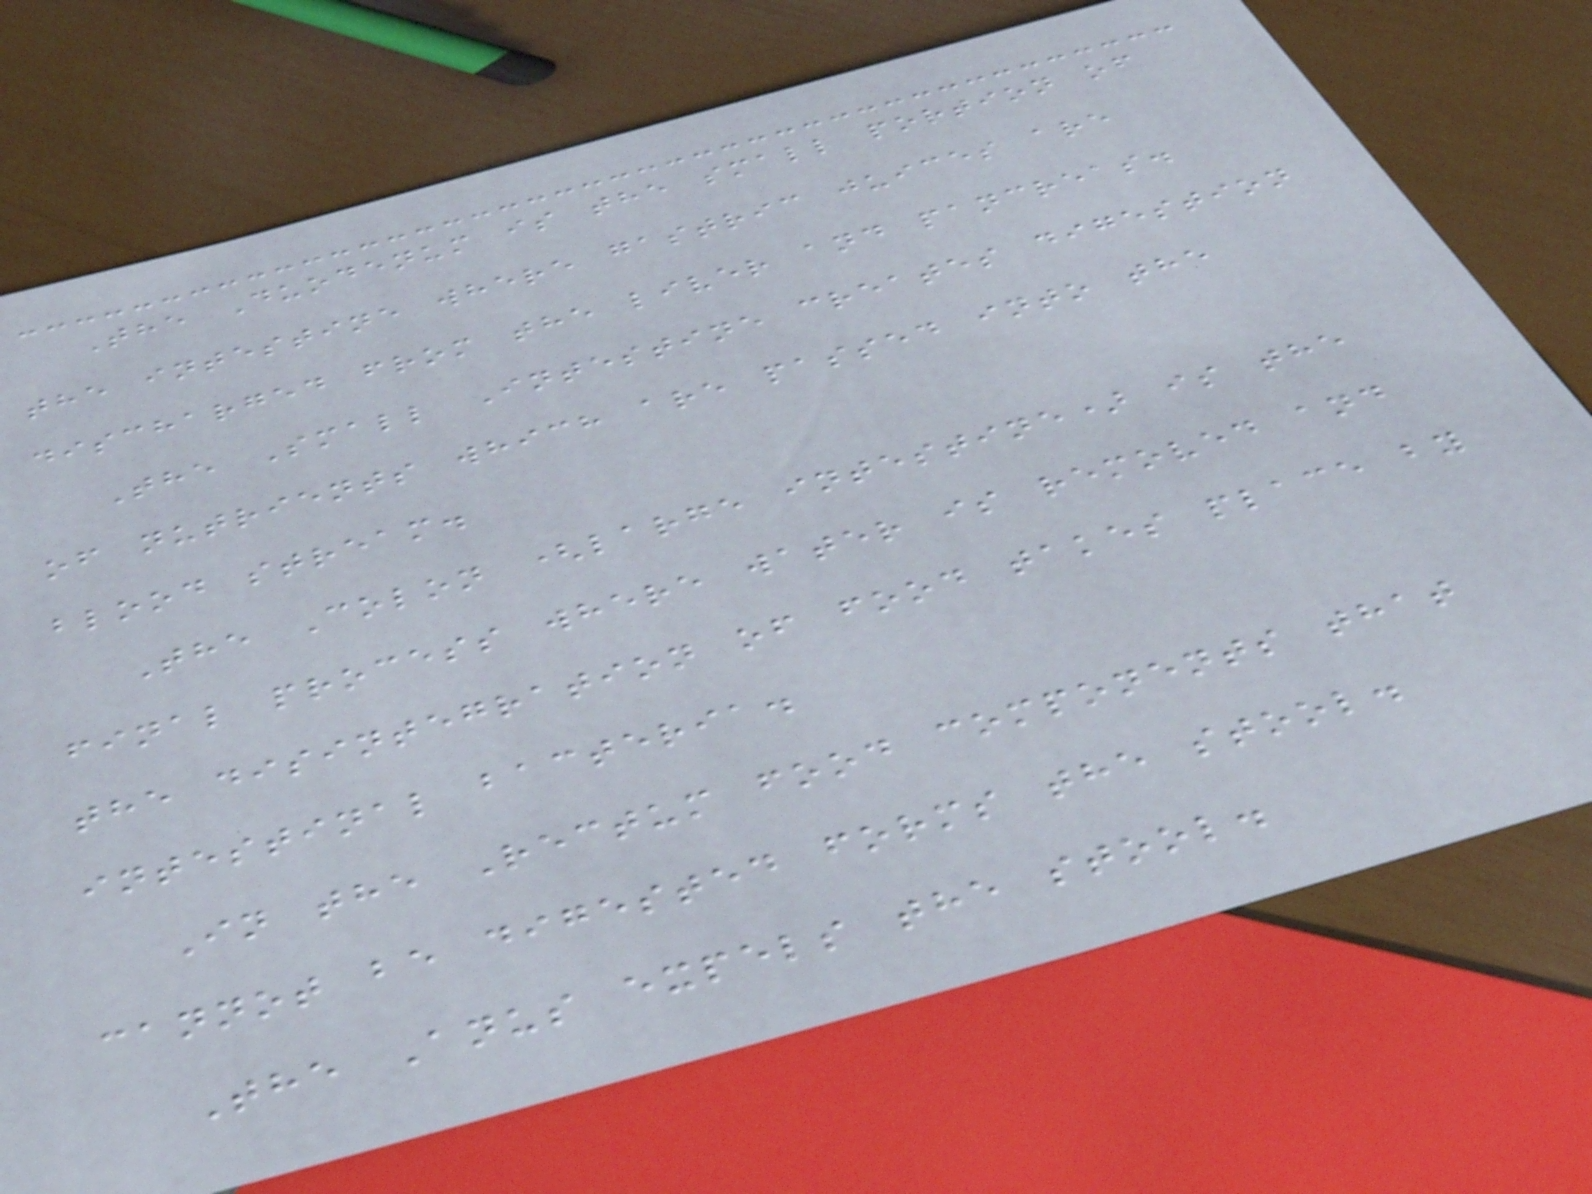The Duodenum is the small portion of
the intestine where gastric juices are
discharged from the liver and pancreas.
The Small Intestine creates digestion
of nutrients which are passed into the
blood stream.
The Colon (large intestine) is the
final process where water is removed and
the disintegration of food takes place by
intestinal bacteria.
In the Rectum food components that
cannot be digested forms the stool.
The Anus expels the stool.
